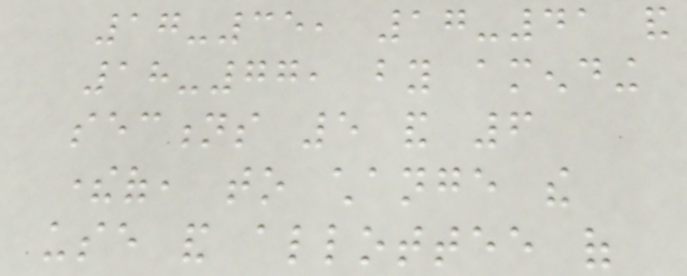17-35, 17-41 and
18-77, by amending
sections 5 and 6
thereof, to change the
use and allottee of
